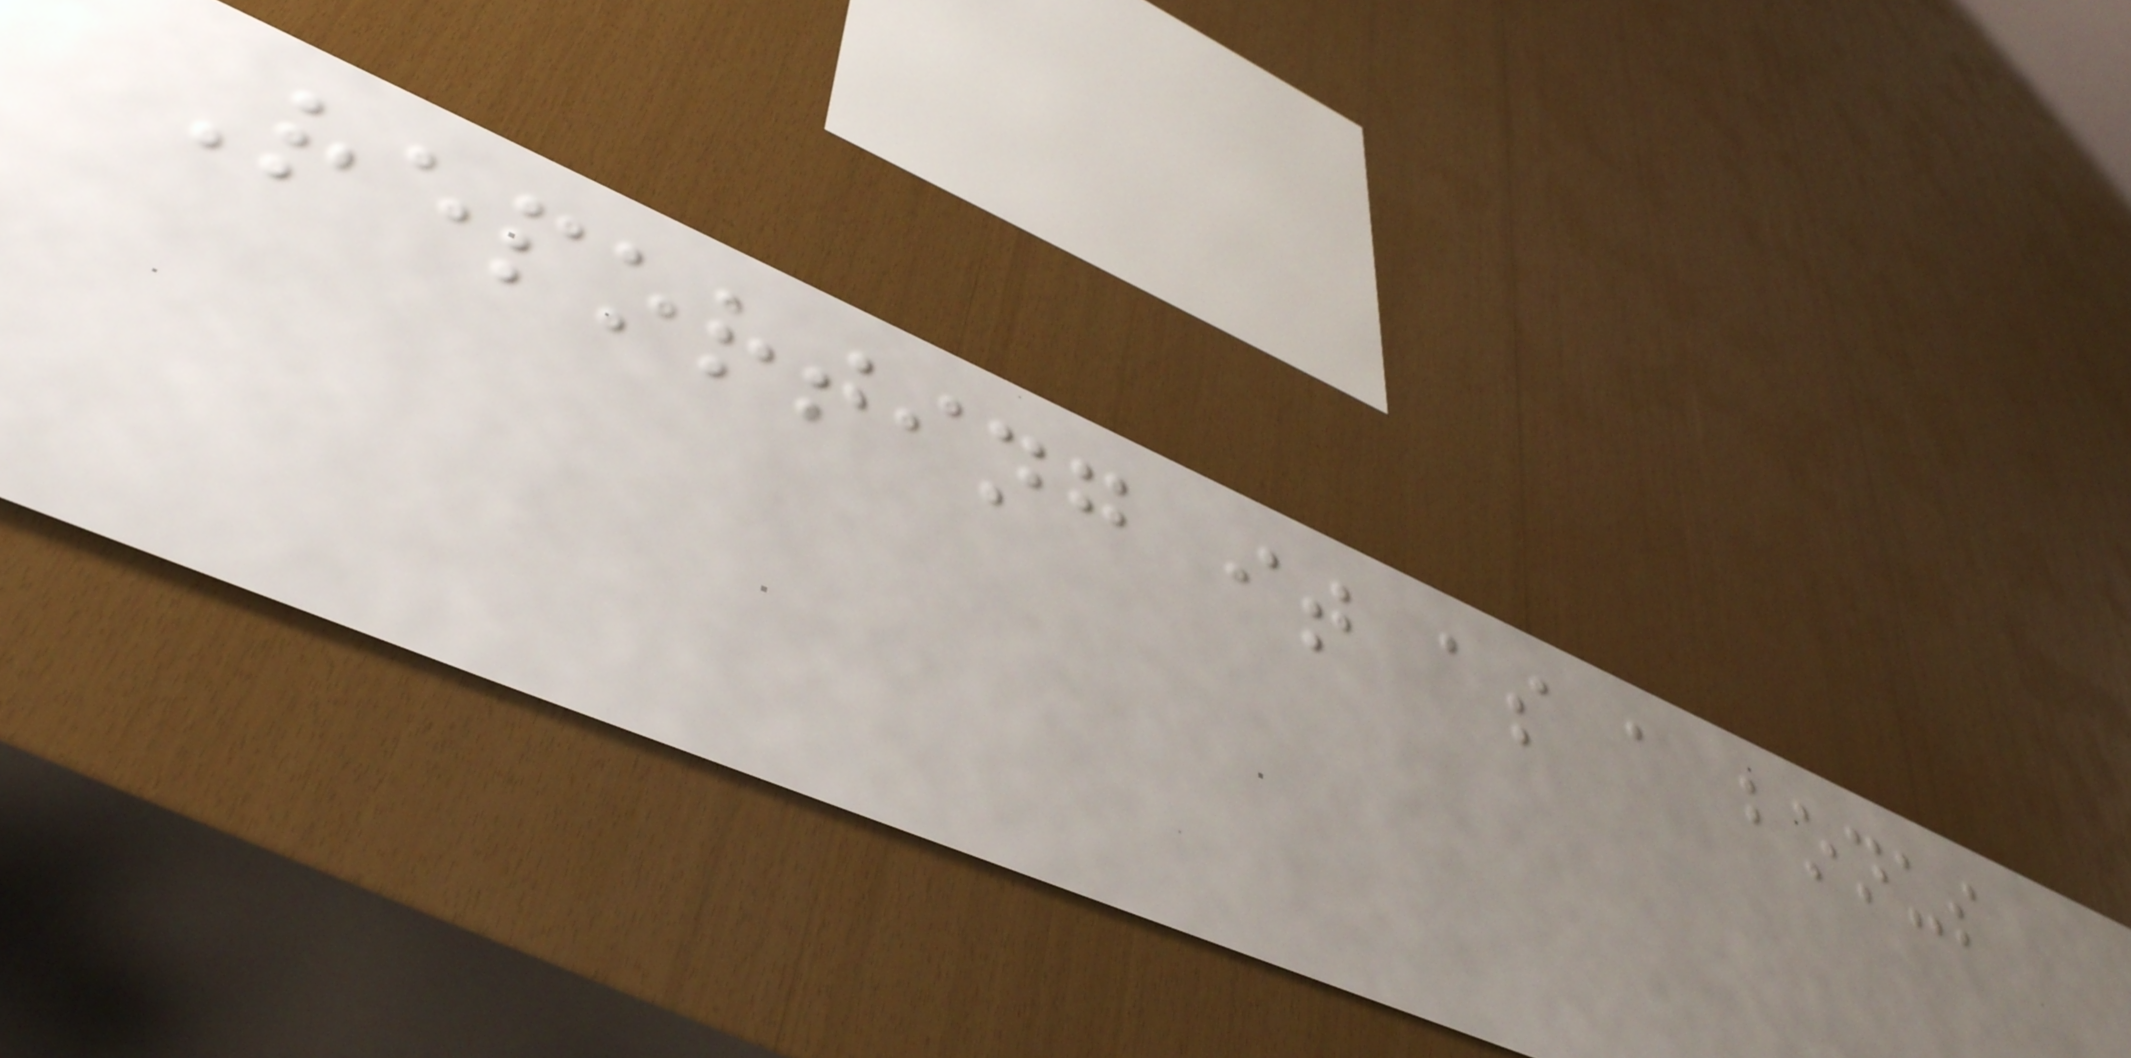Reporting it as a bonus
